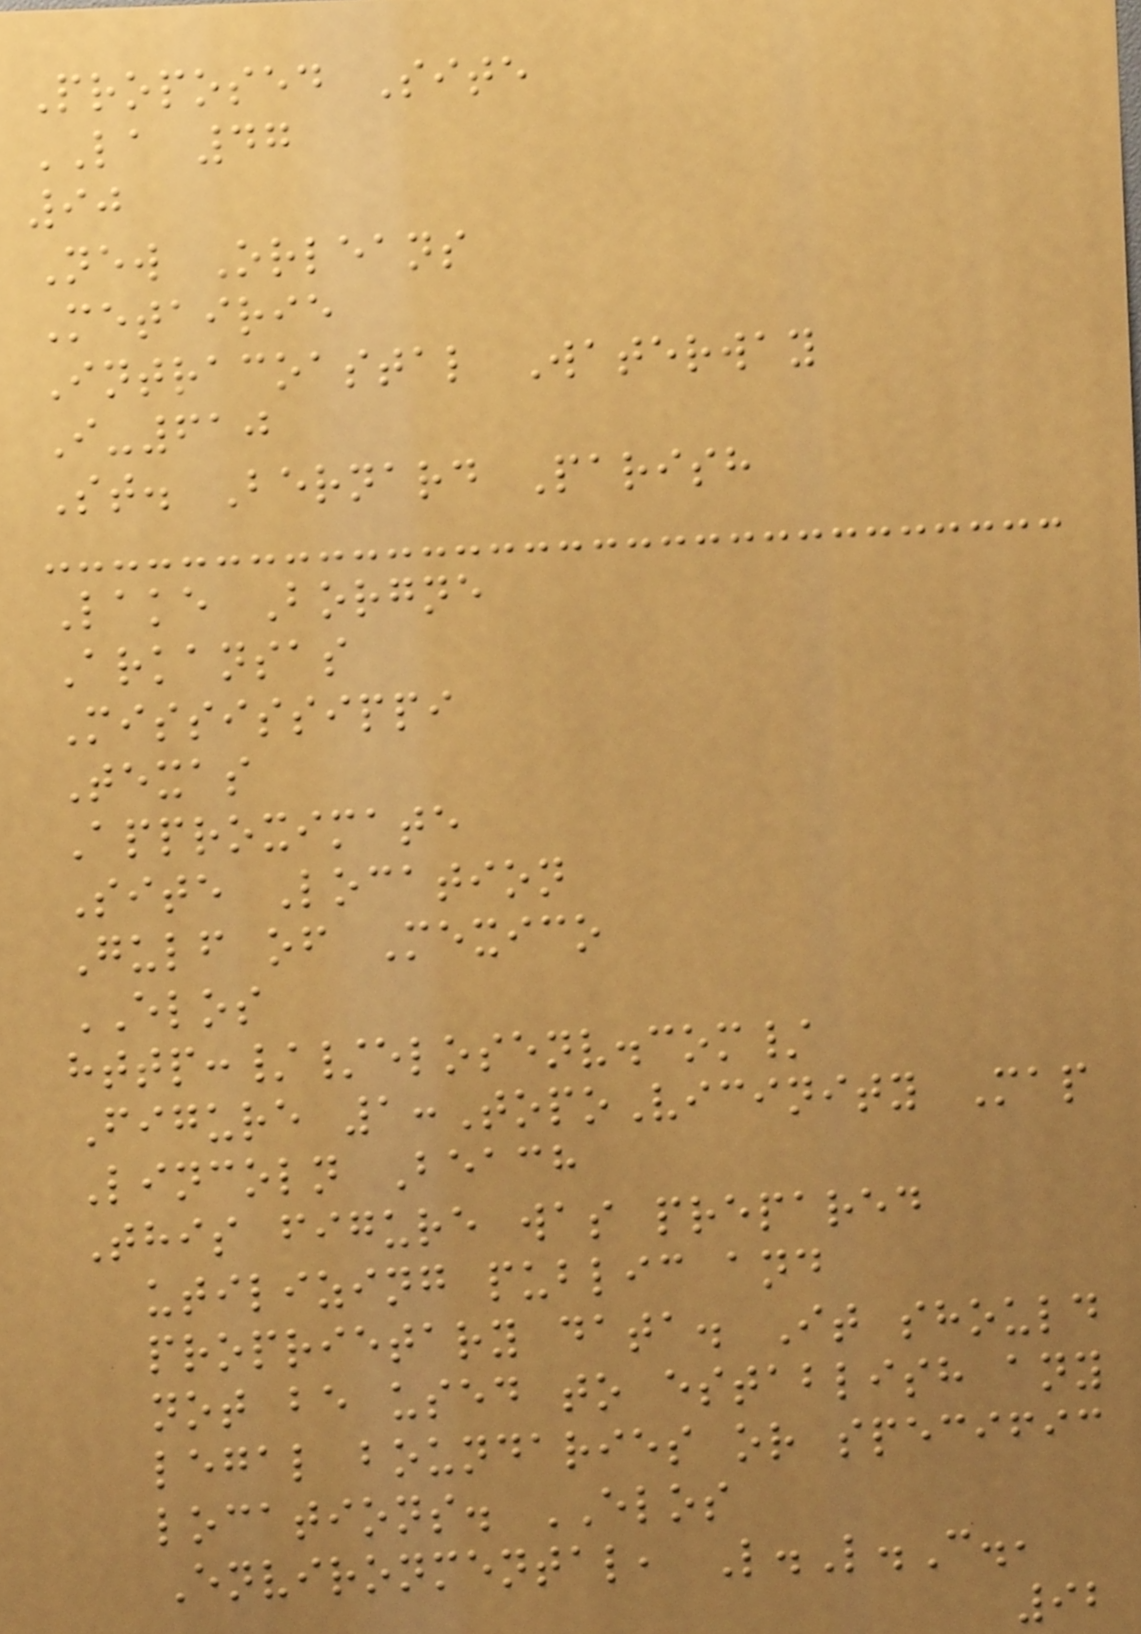Proposed Site
LA 47
90
New Orleans
Metairie
Intracoastal Waterway
I-610
St. Bernard Parish
Lake Borgne
Arkansas
Mississippi
Texas
Approximate
Site Location
Gulf of Mexico
ELOS
http://elosenv.com/
Figure 1:TopoVicinity Map
Lincoln Beach
This figure was prepared
utilizing public and
proprietary data. It should
not be used to establish any
legal boundaries or specific
locations. ELOS
Environmental, L.L.C.,
92
